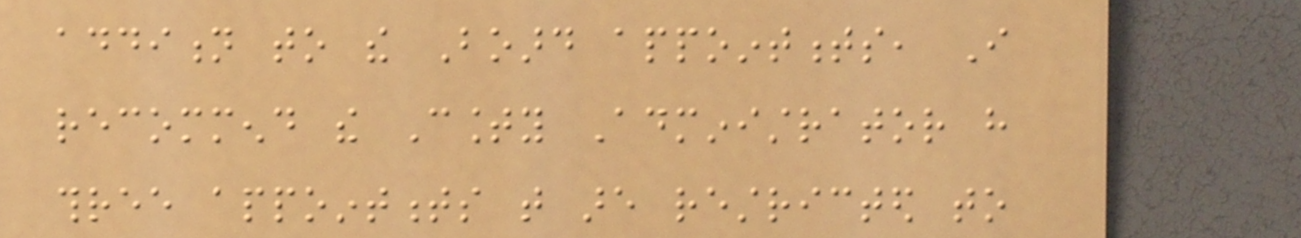addition to the Board appointments, I
recommend the County Administrator have
three appointments that are restricted to
